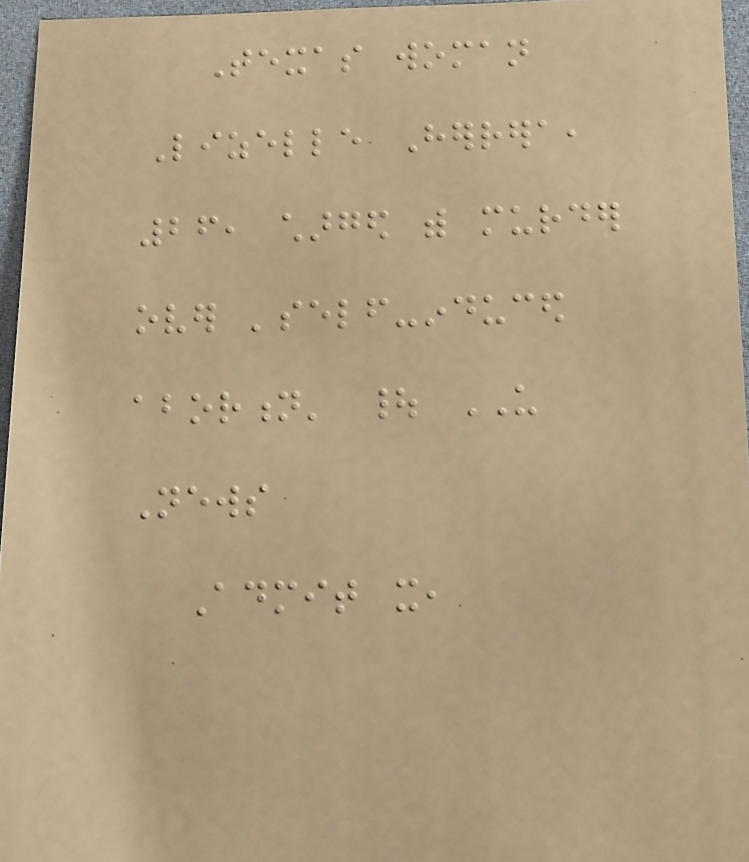Texas woman
Lizelle Herrera,
26, charged with murder
over 'self-induced
abortion' | US
News
Admit it,
